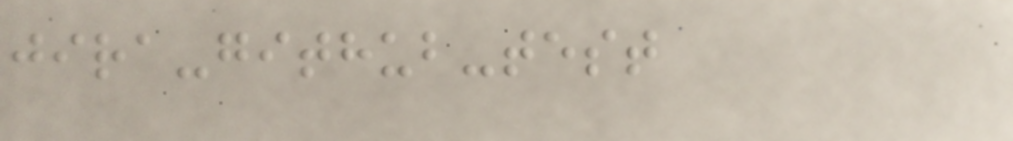jira-github-test
